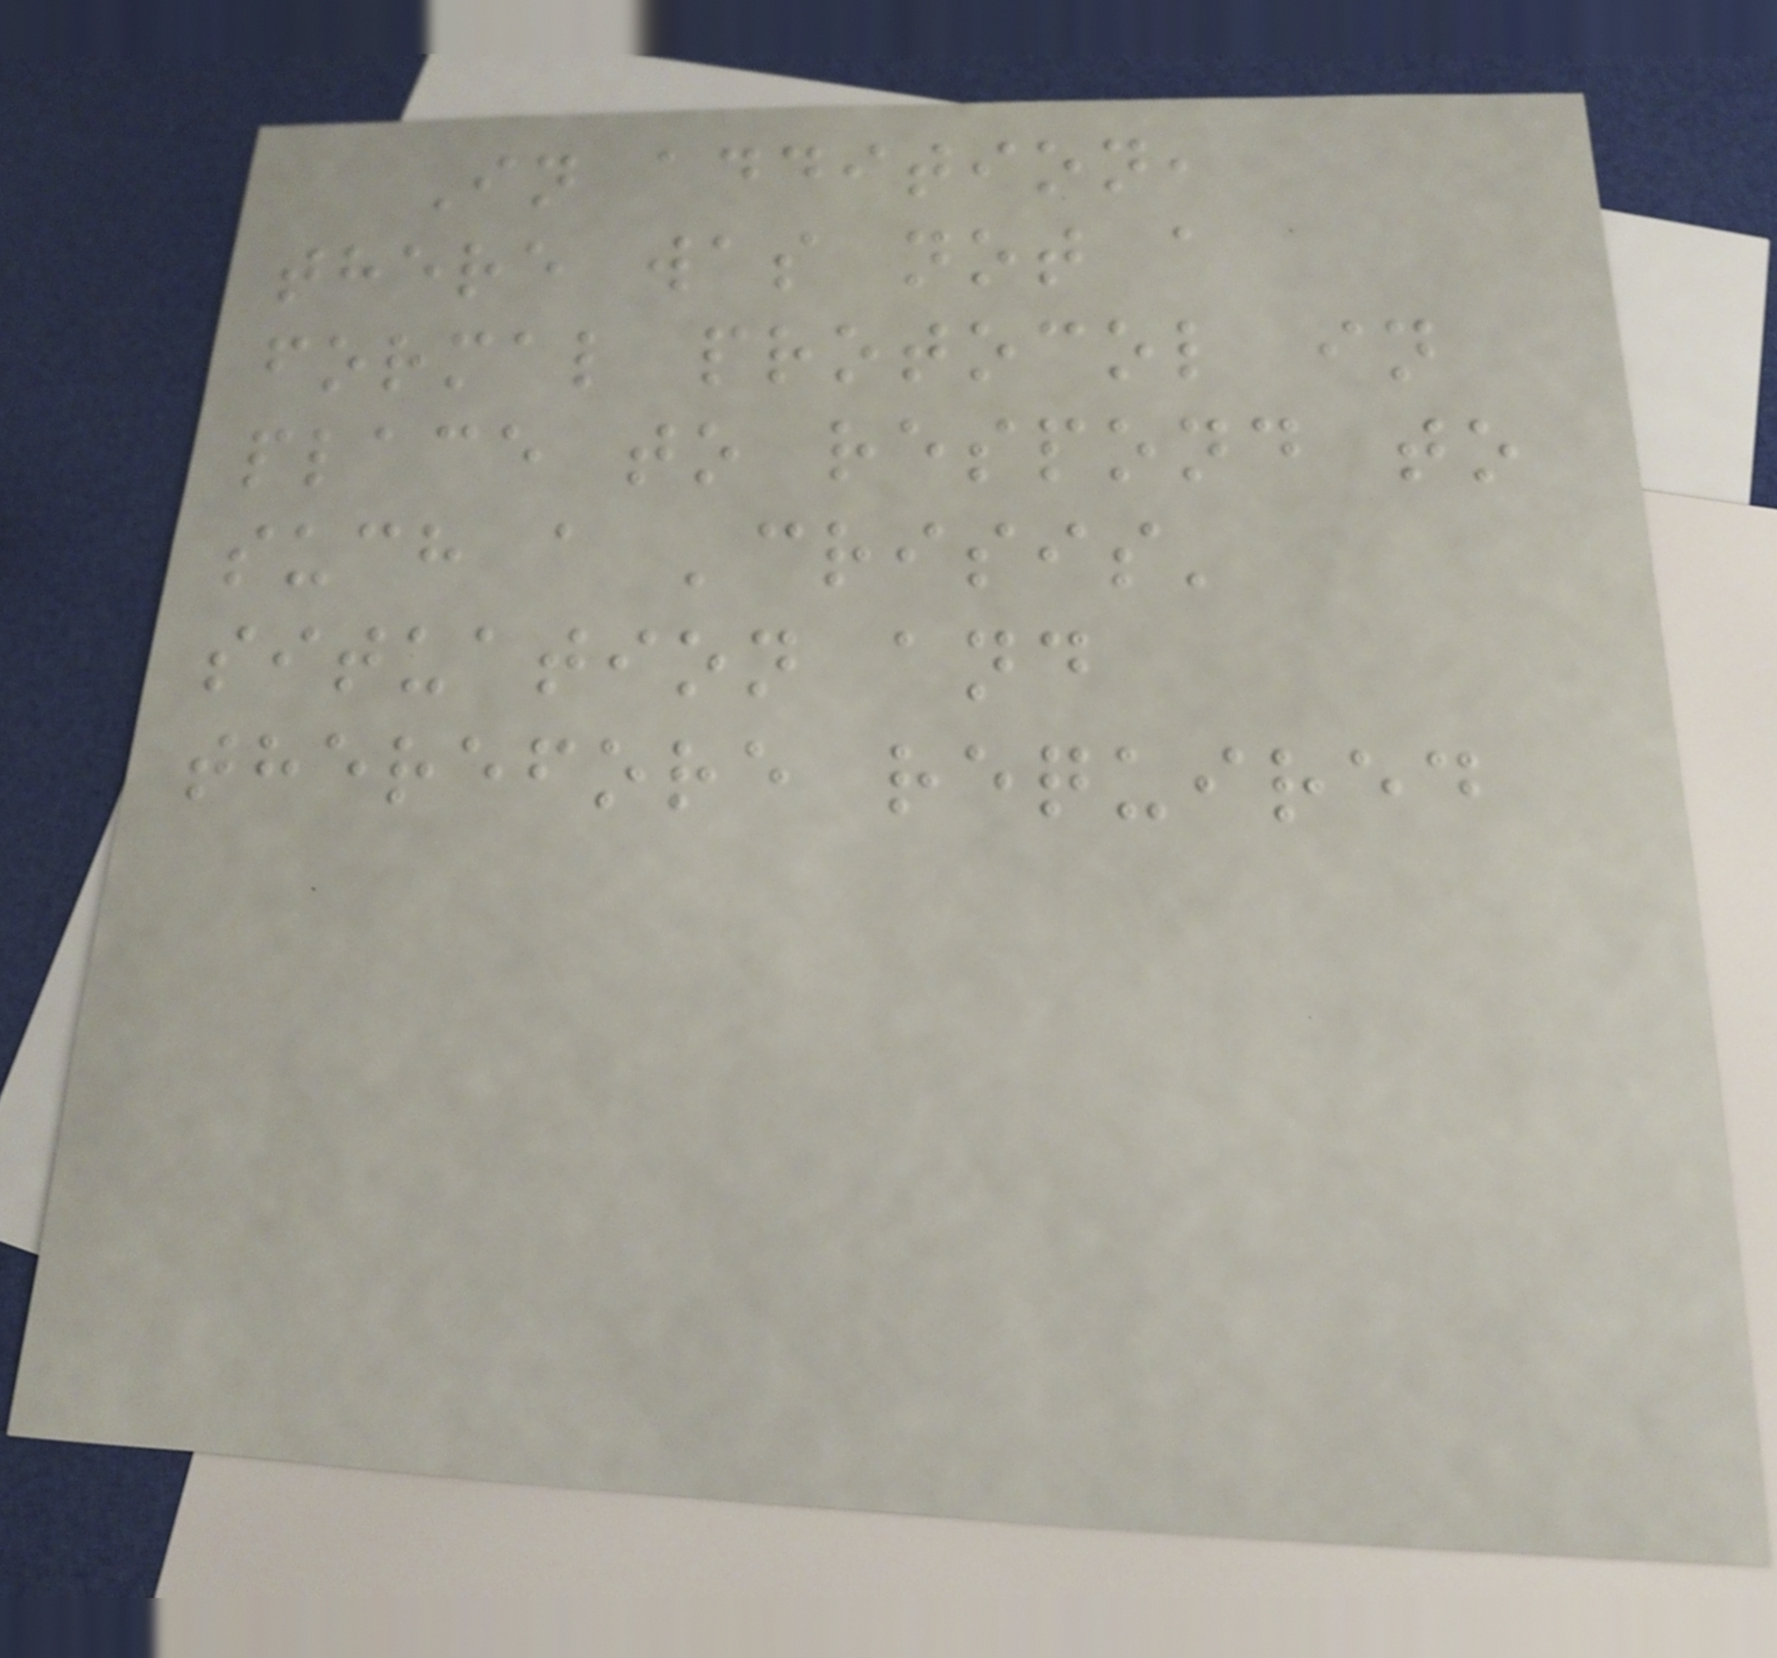In addition,
there was not a
formal protocol in
place to respond to
such a 'crisis'
situation and
therefore required
